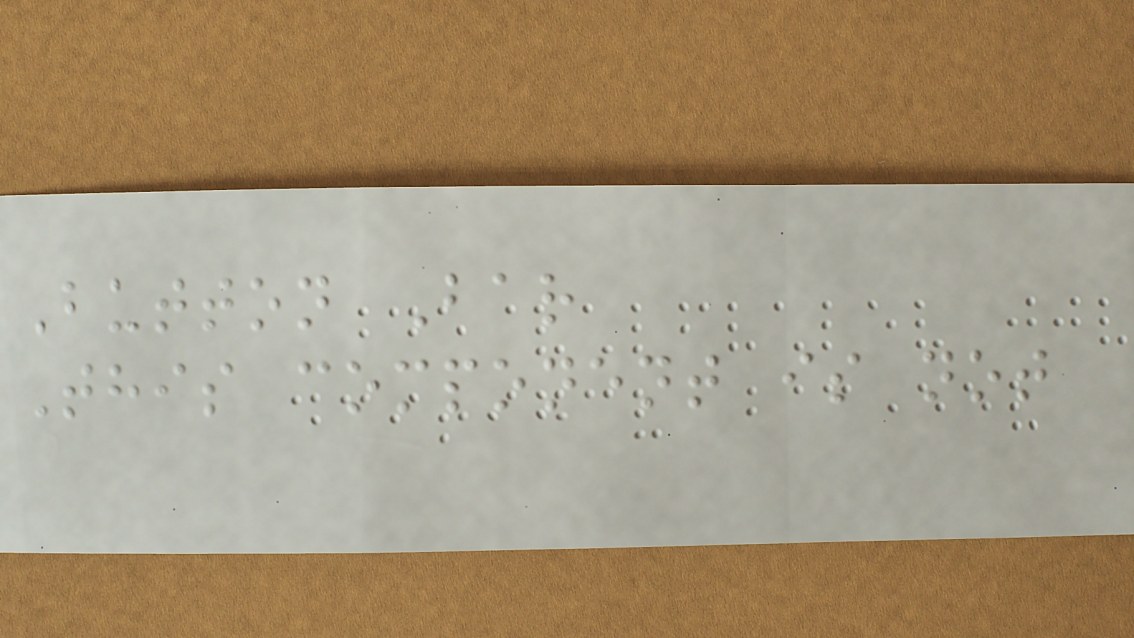Button Bar
This component is not
